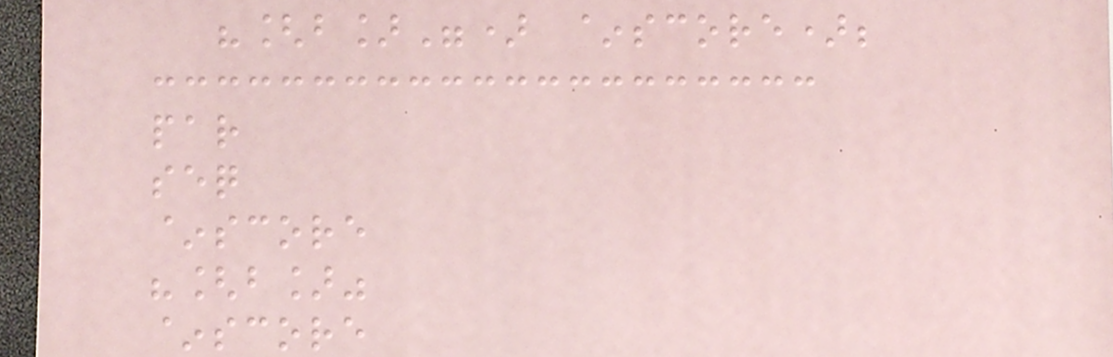"[b]") ~score);
par
seq
~score
"[b]"
~score
